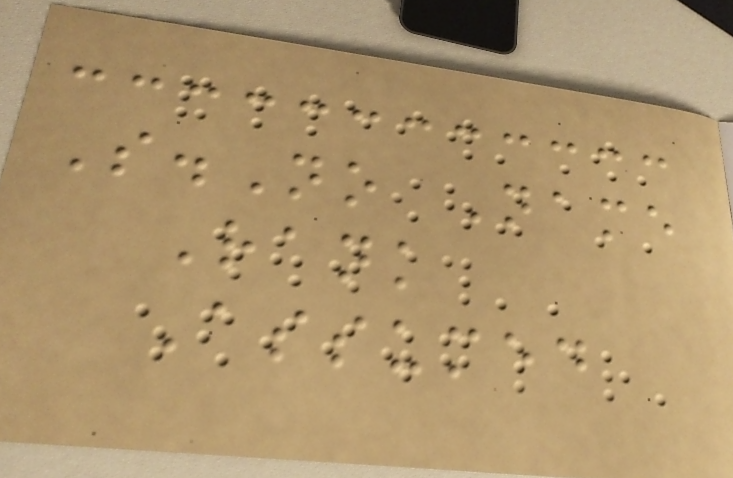S.No Name
Rank
Assumed
